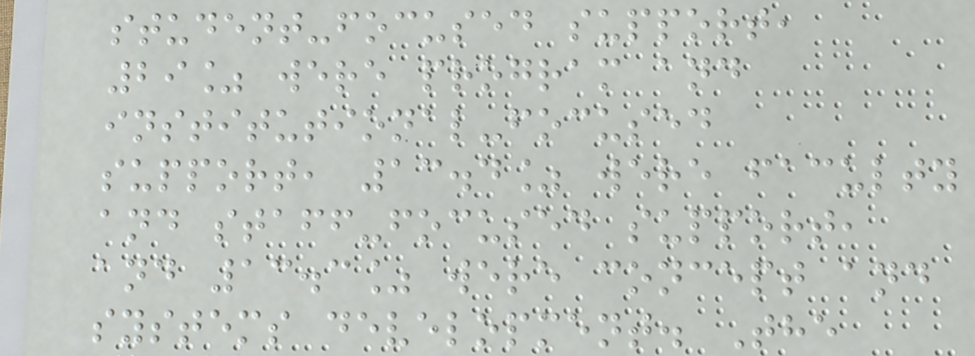student-focused support,
29% were program and
institutional-focused
support, 13.4% were faculty
and staff-focused support,
and 13.3% were concept and
systems development. The
